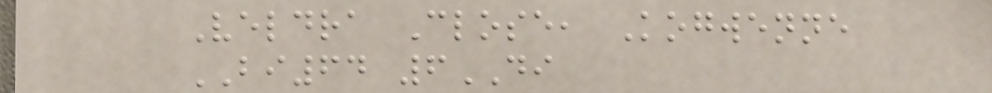Veldra Close, Kogwenne
BI64 6DI
